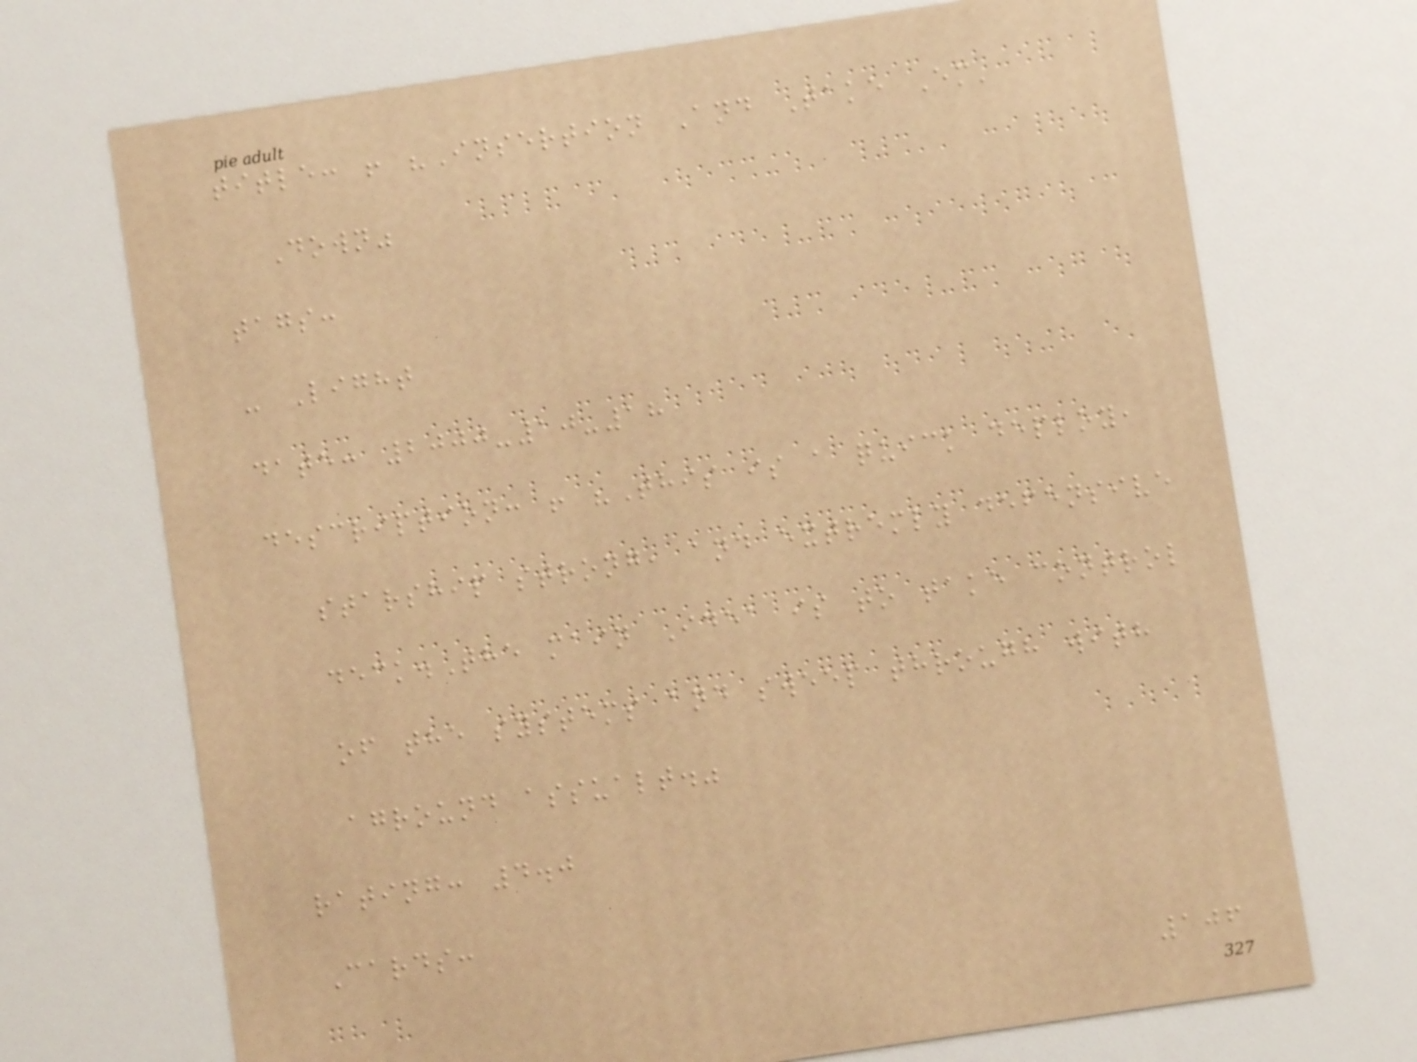title: ! "Insertion And Take Em'
Down"
tags:
- Light
date: 2000-10-18
description: ! "This is a quick deploy,
starship strong, and extremly defensive
deck.The main Idea is to take control
of the systems and sweep through with
aground assualt."
rating: 4.0
Cards:
106
